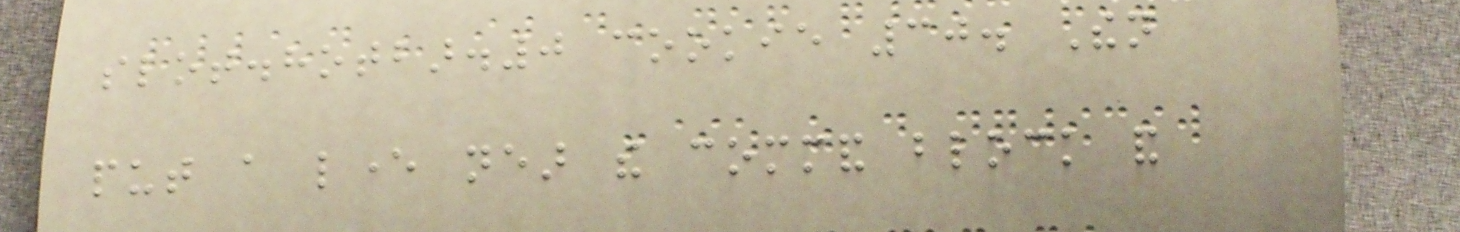slot.hotbar.0 cookie 30. Then
put a lever near the command block and
